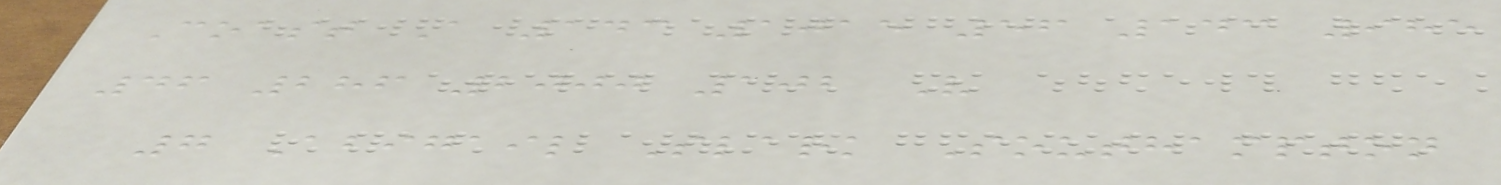Coast A 143 1015 56 143 985
46 286 2000 102 V
7 Abigail Slark Southampton
